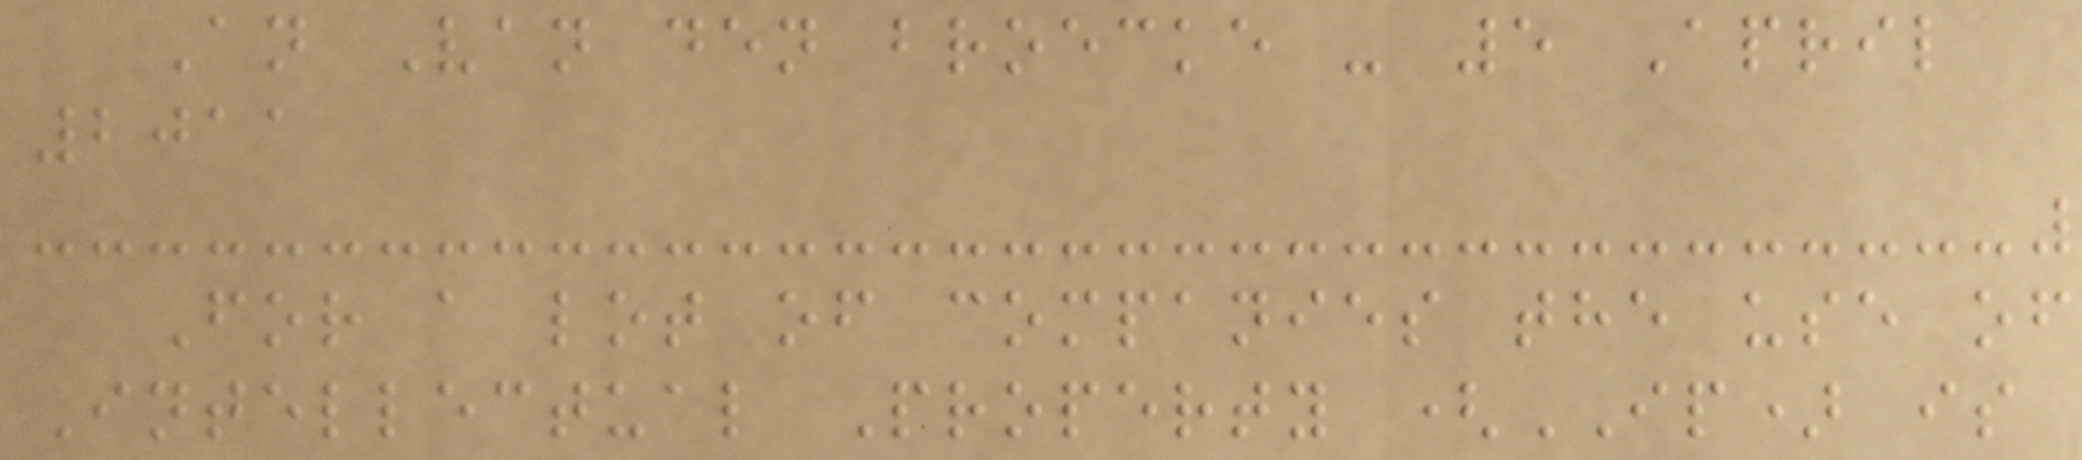An Van den broecke - 5 April
2011
For a lot of companies the use of
Intellectual Property (IP) is
